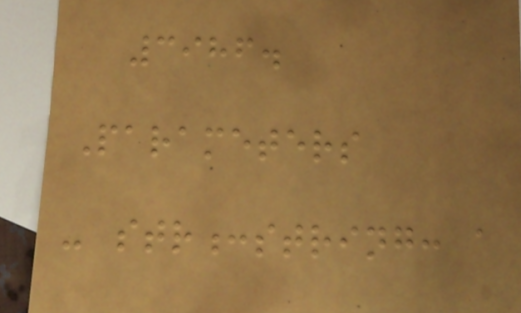3986.
Parameters
- str:string: a
